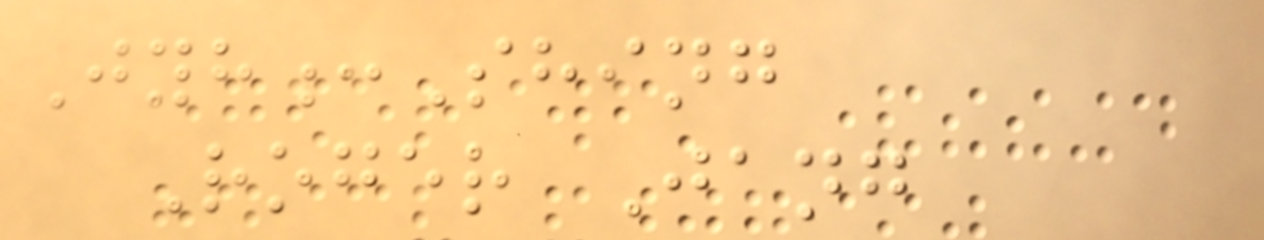Jyh:Shing
Roger Jang
